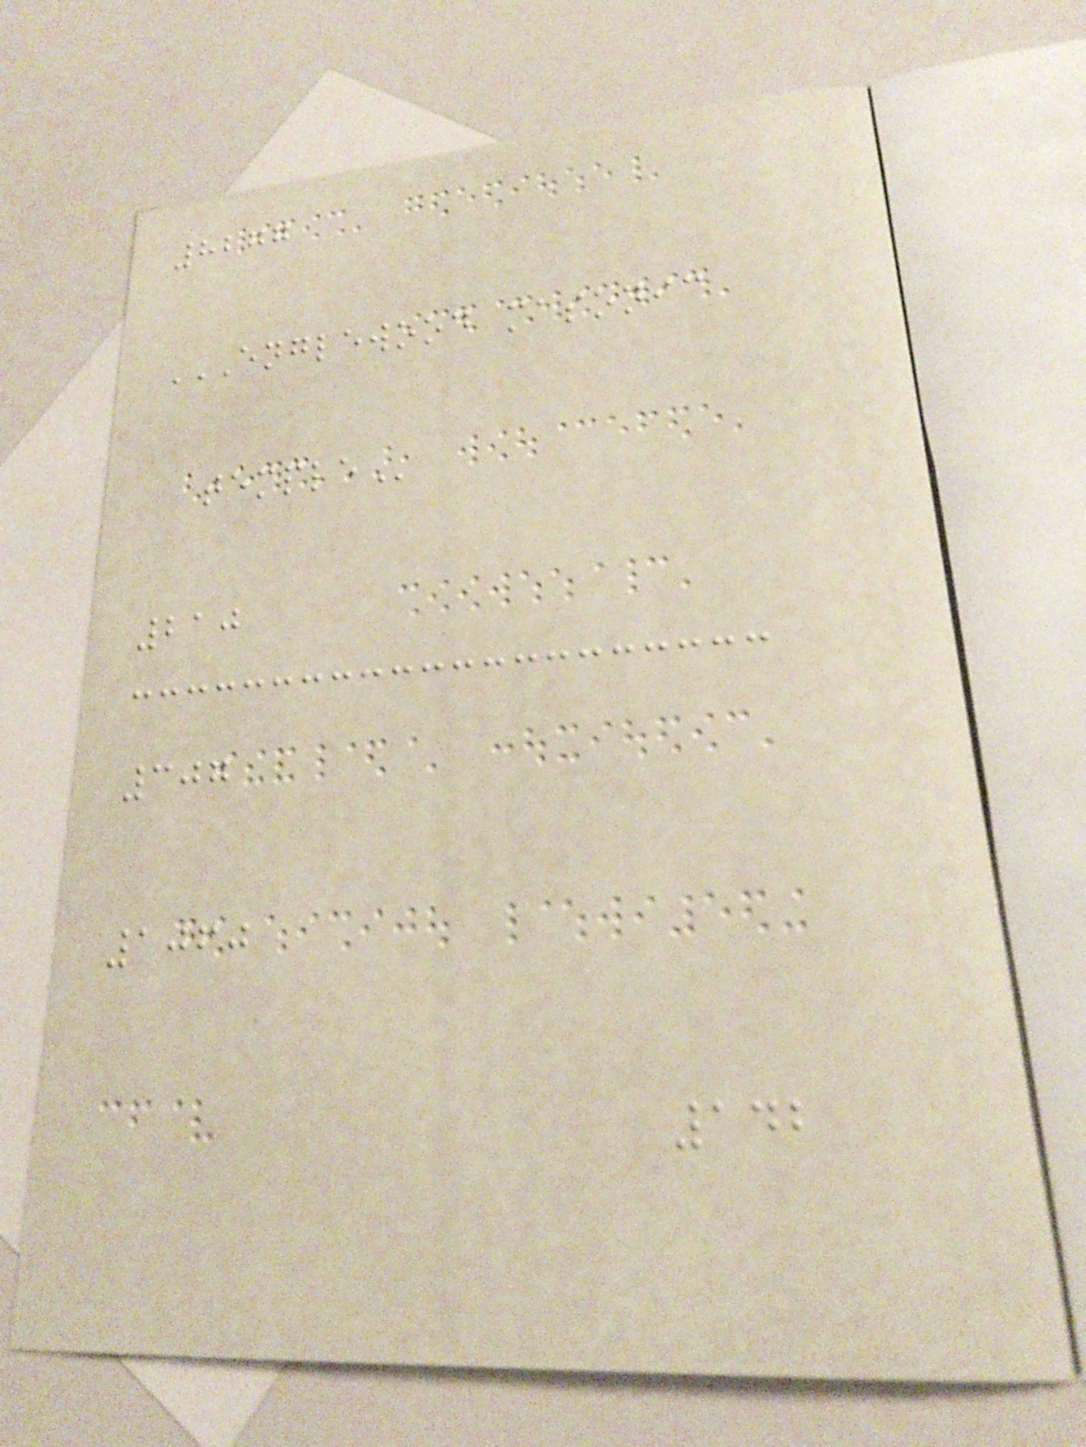8277
ENGLEWOOD MASONIC
TEMPLE
210
307
1060
142
